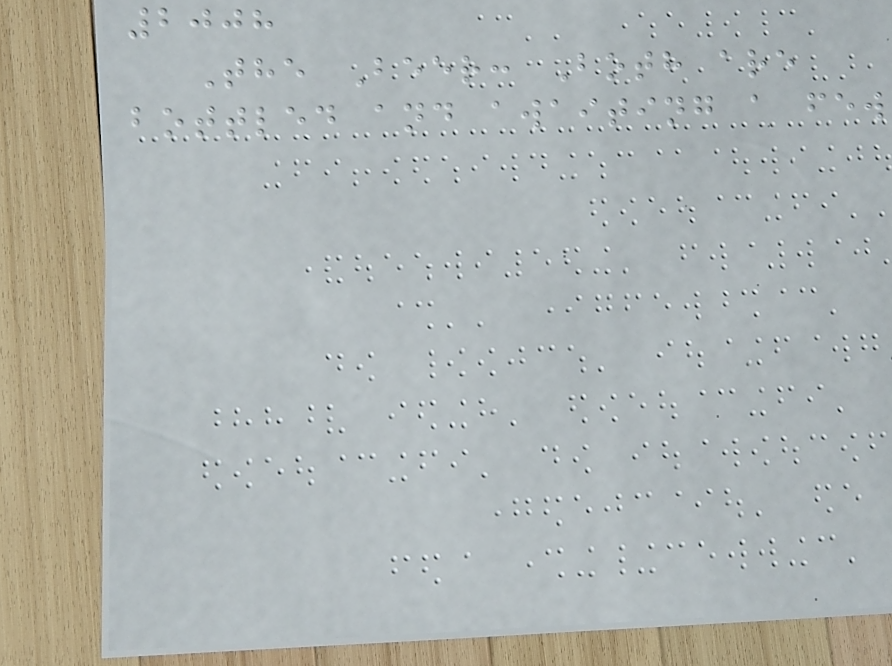2008
The Beer: Both are
bottled and awaiting a few
